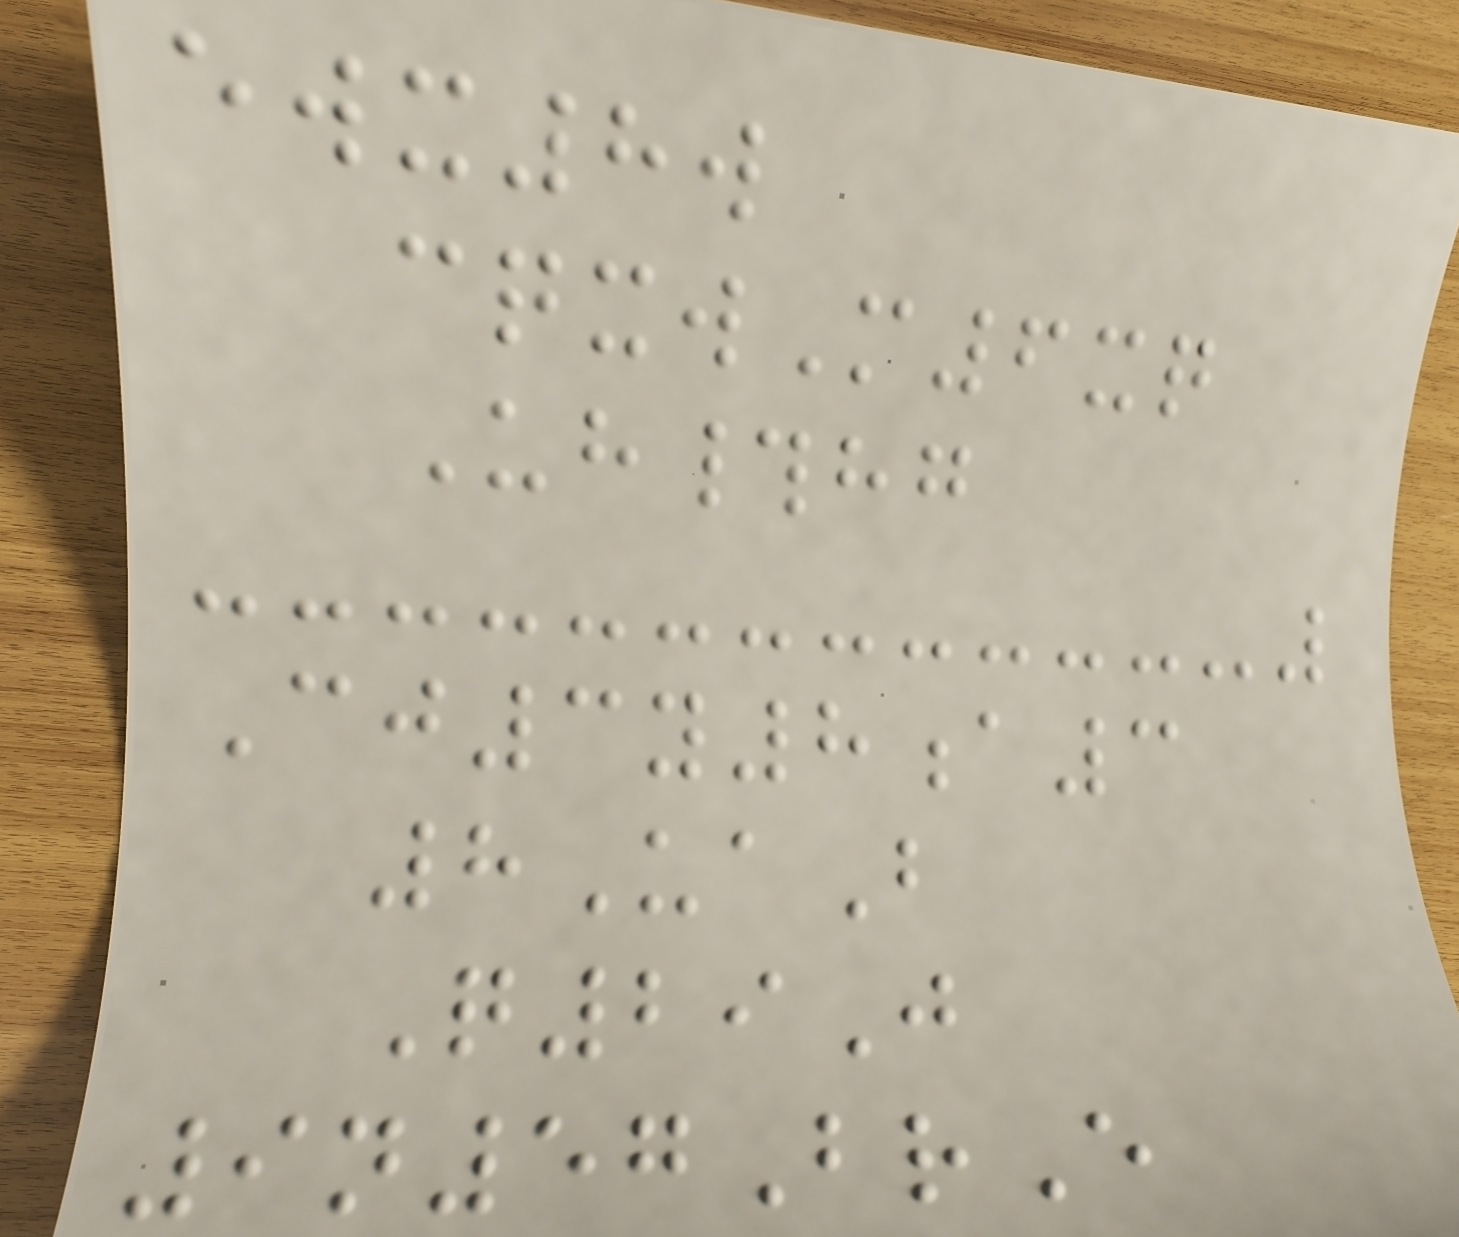ewx8w
cqxwM6xq
Uh#hg
Cj3y8a3
8UaB
Q29J
9n57BrE
